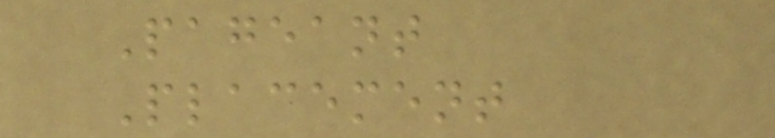Pageant
Placement
